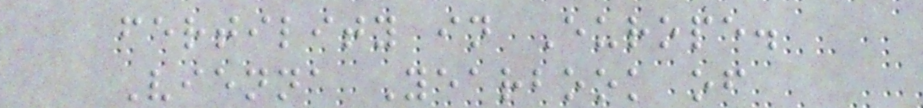fertility in Europe.
Vienna Yearbook of
